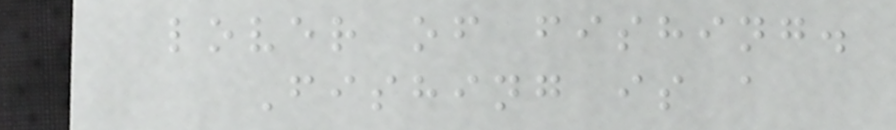lover of fishing.
Fishing is a
